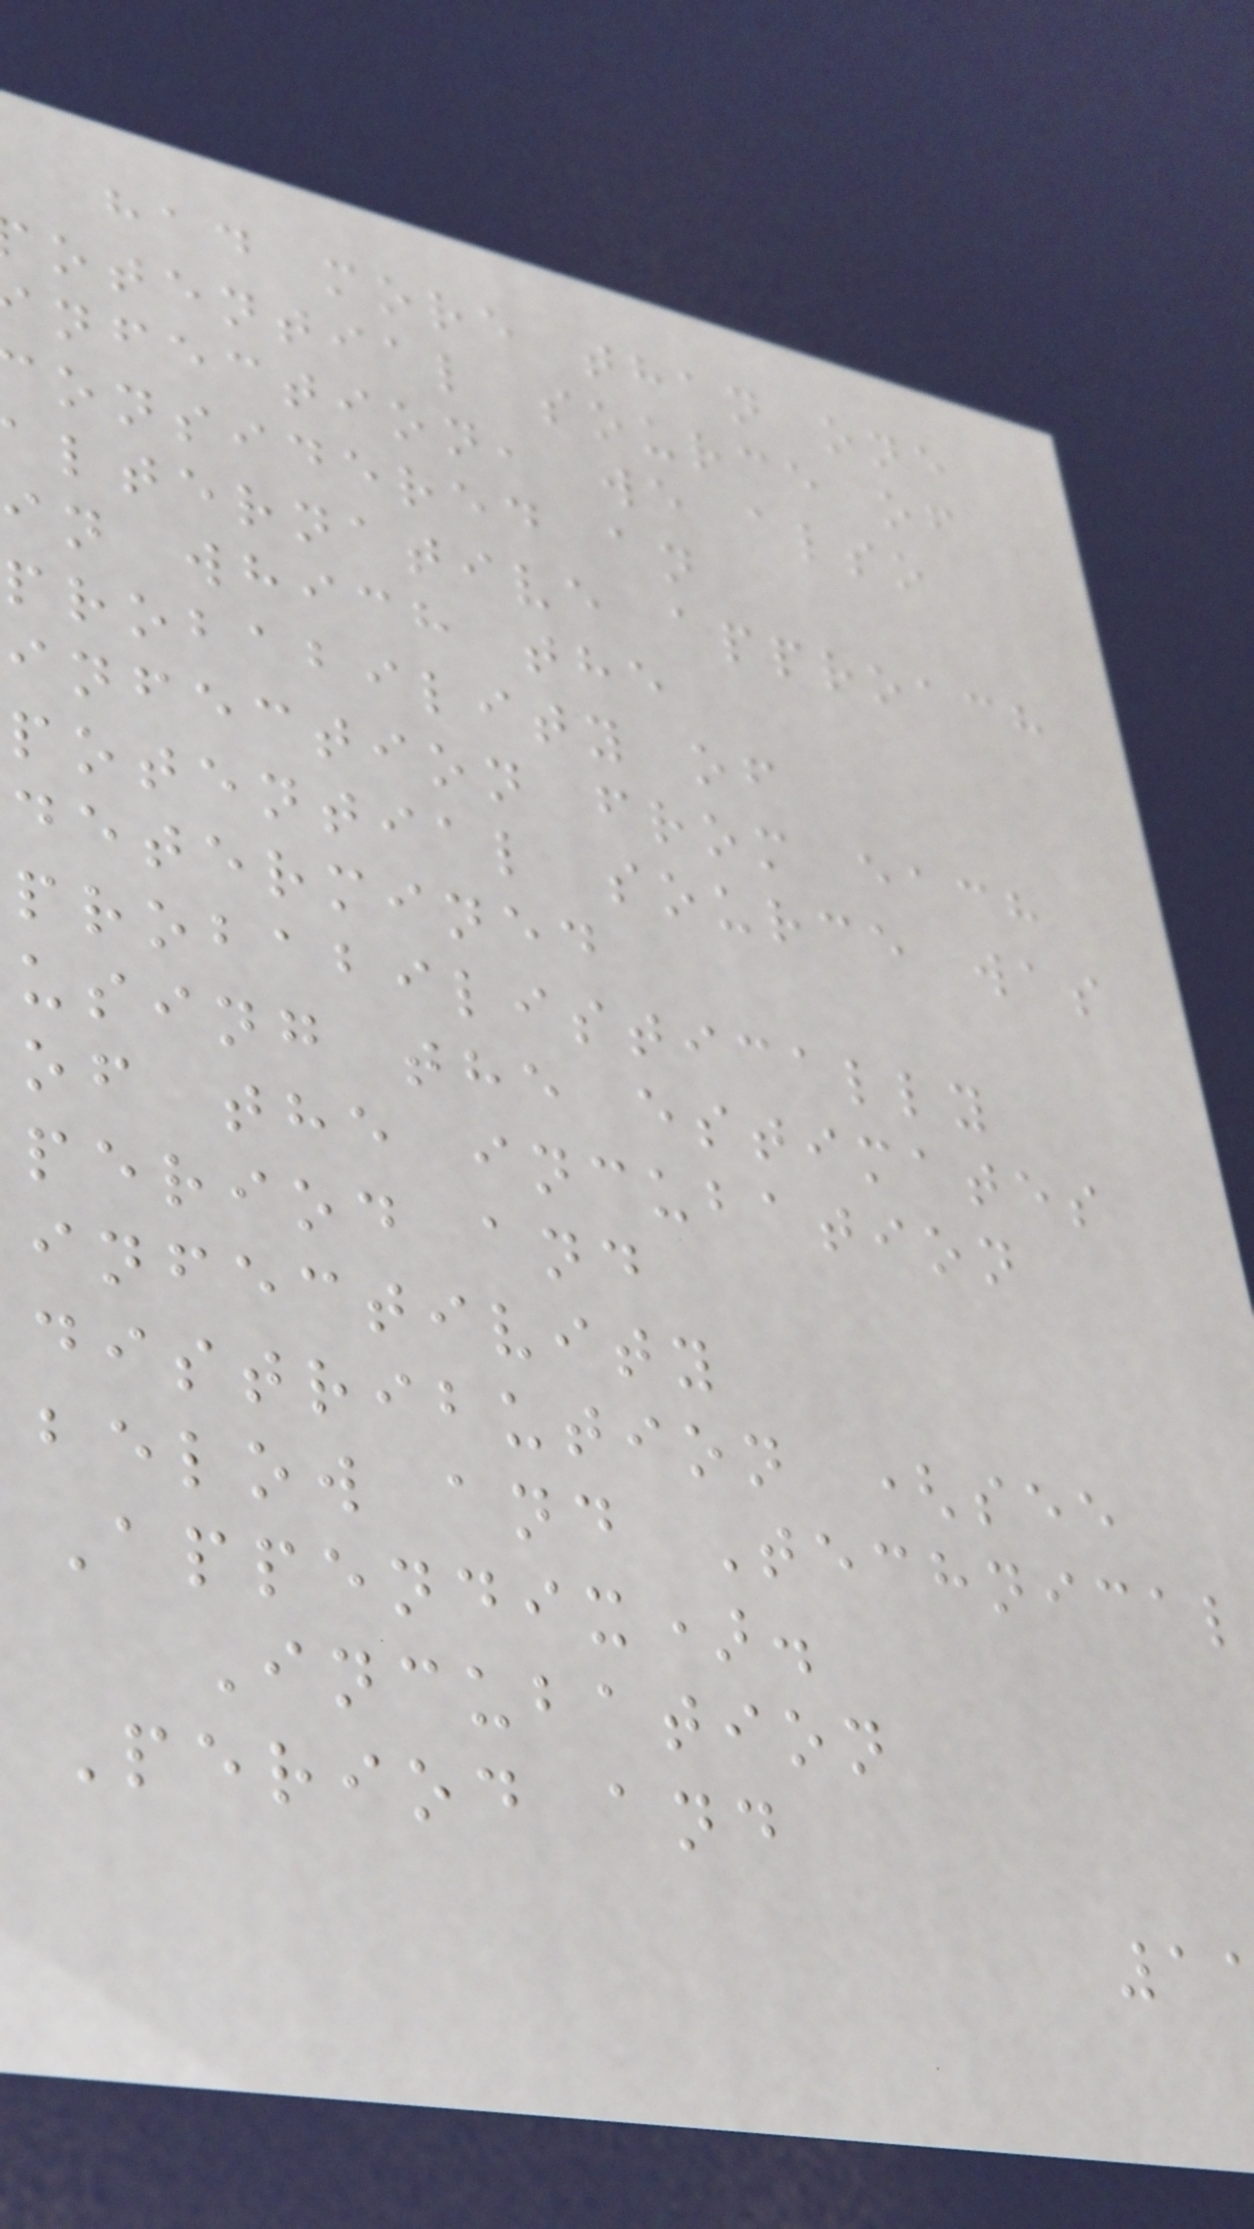had more than one
otential source of
nfection, we also
onsidered an
lternative approach
in which the
probability of
infection from each
potential source was
determined
probabilistically
using the estimates
of the incubation
period and
infectivity
distribution (see
below and Technical
Appendix).
Incubation
Period and
